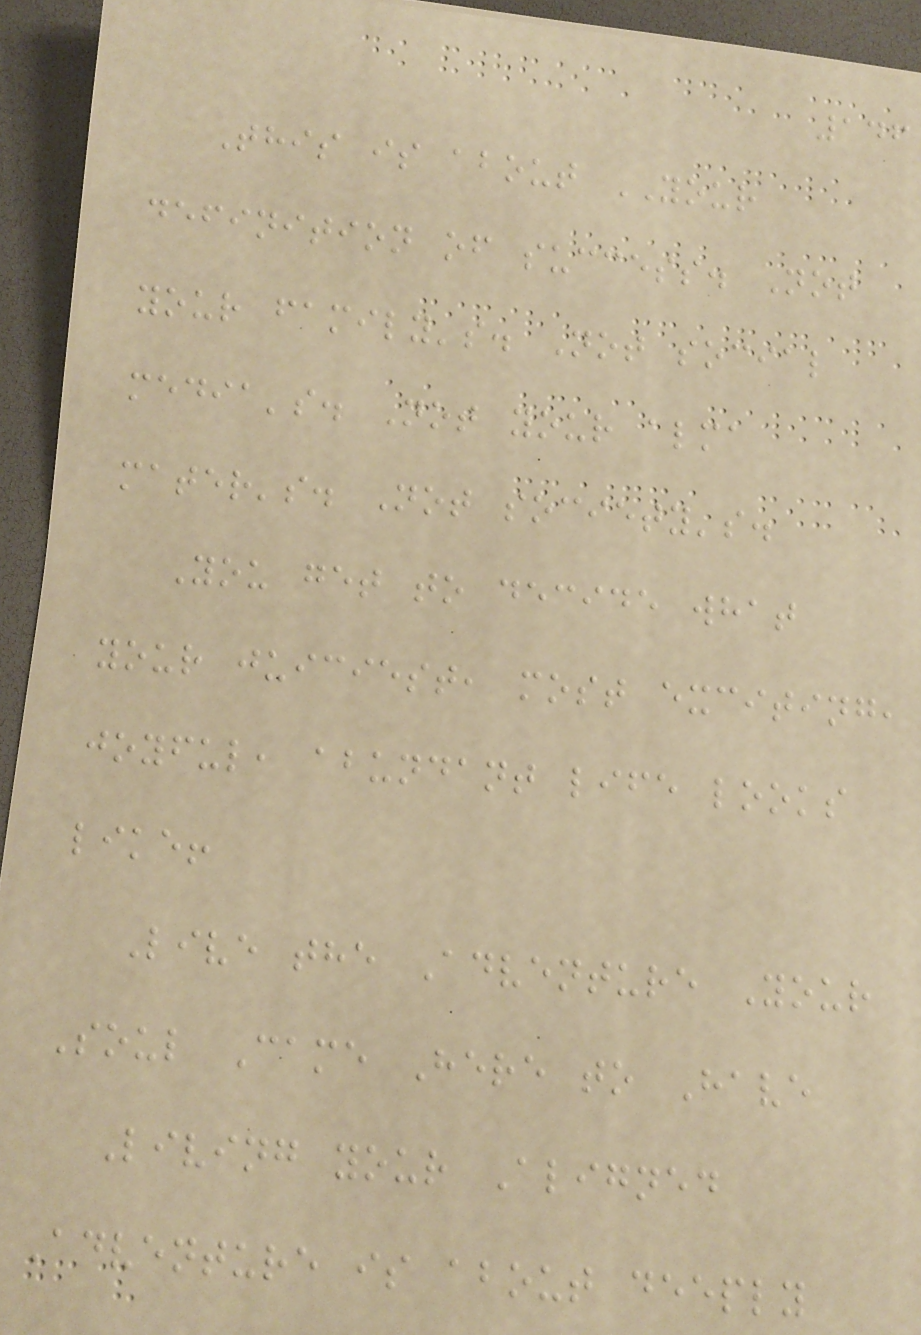146
This is about YOUR
definition of success. Not
your family's. Not social
media's. Not your alma
mater's. Not society's.
You get to decide what
your juiciest, most exciting,
joyful, abundant life looks
like!
Live the Adventure Your
Soul Came Here to Have
Living your Aligned
Adventure is about deeply
